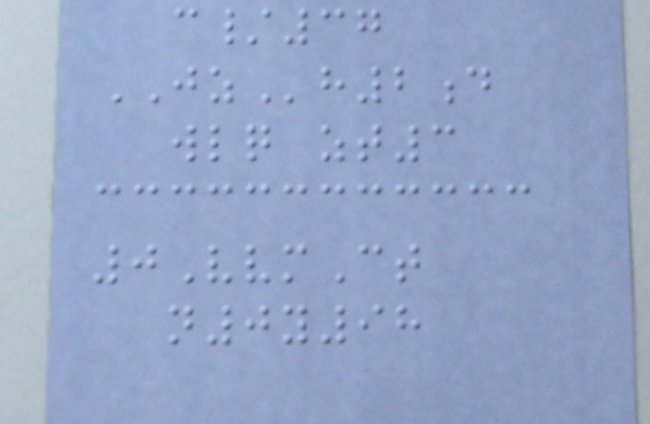c/37
JZh2d
wlq zt3
0VvmCt
n0y98
